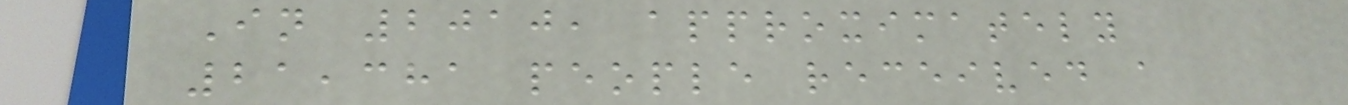In 2010, approximately
21,381 people received a
